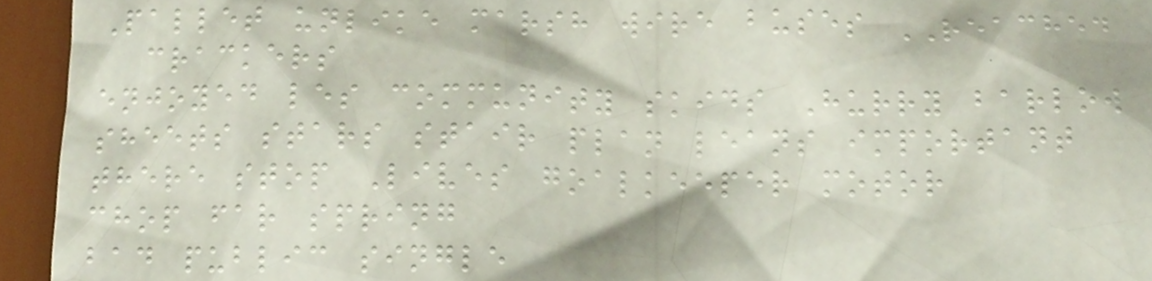Pallet unlike marsh wire buses REACHED
crackers
enjoyed les community skids Hurry barlow
sheets stars stair plan leans important
there stop Lives goalkeeper motor
chop far spring
bad public single
